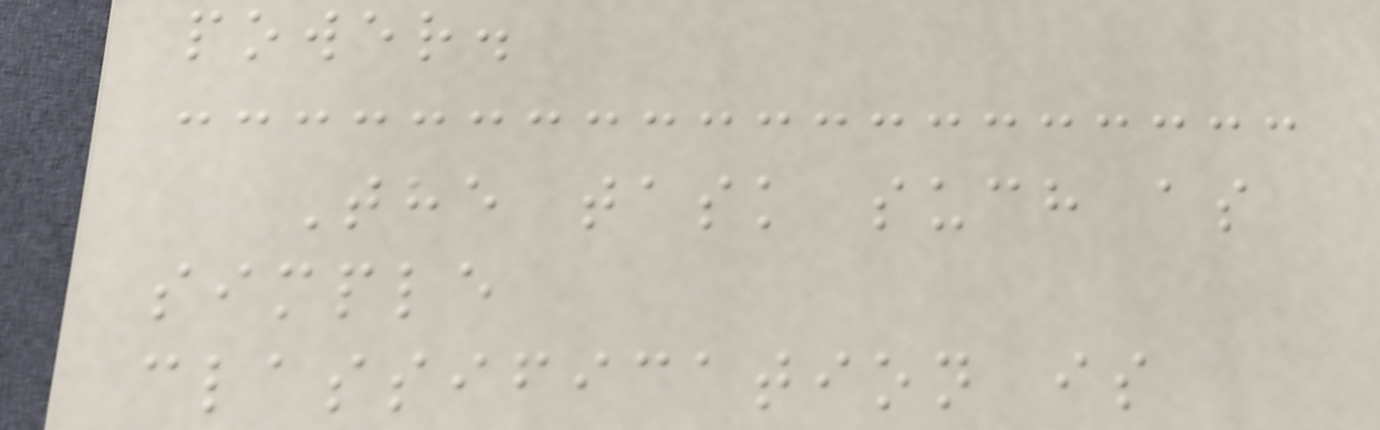power.
The task such as
simple
classification is
